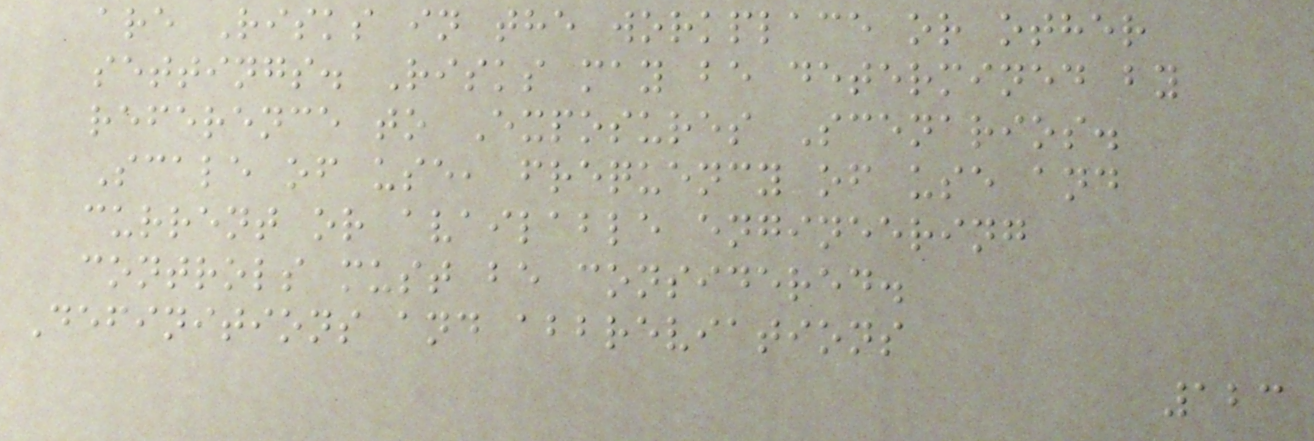are Risks in the workplace or other
settings. Risks may be determined by
reference to Exposures Scenarios.
Scale of use, frequency of use and
current or available engineering
controls must be considered.
Definitions and abbreviations
123
